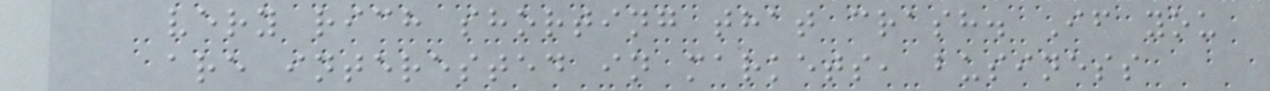very rich shorting that crash. If you
are interested in markets, business
